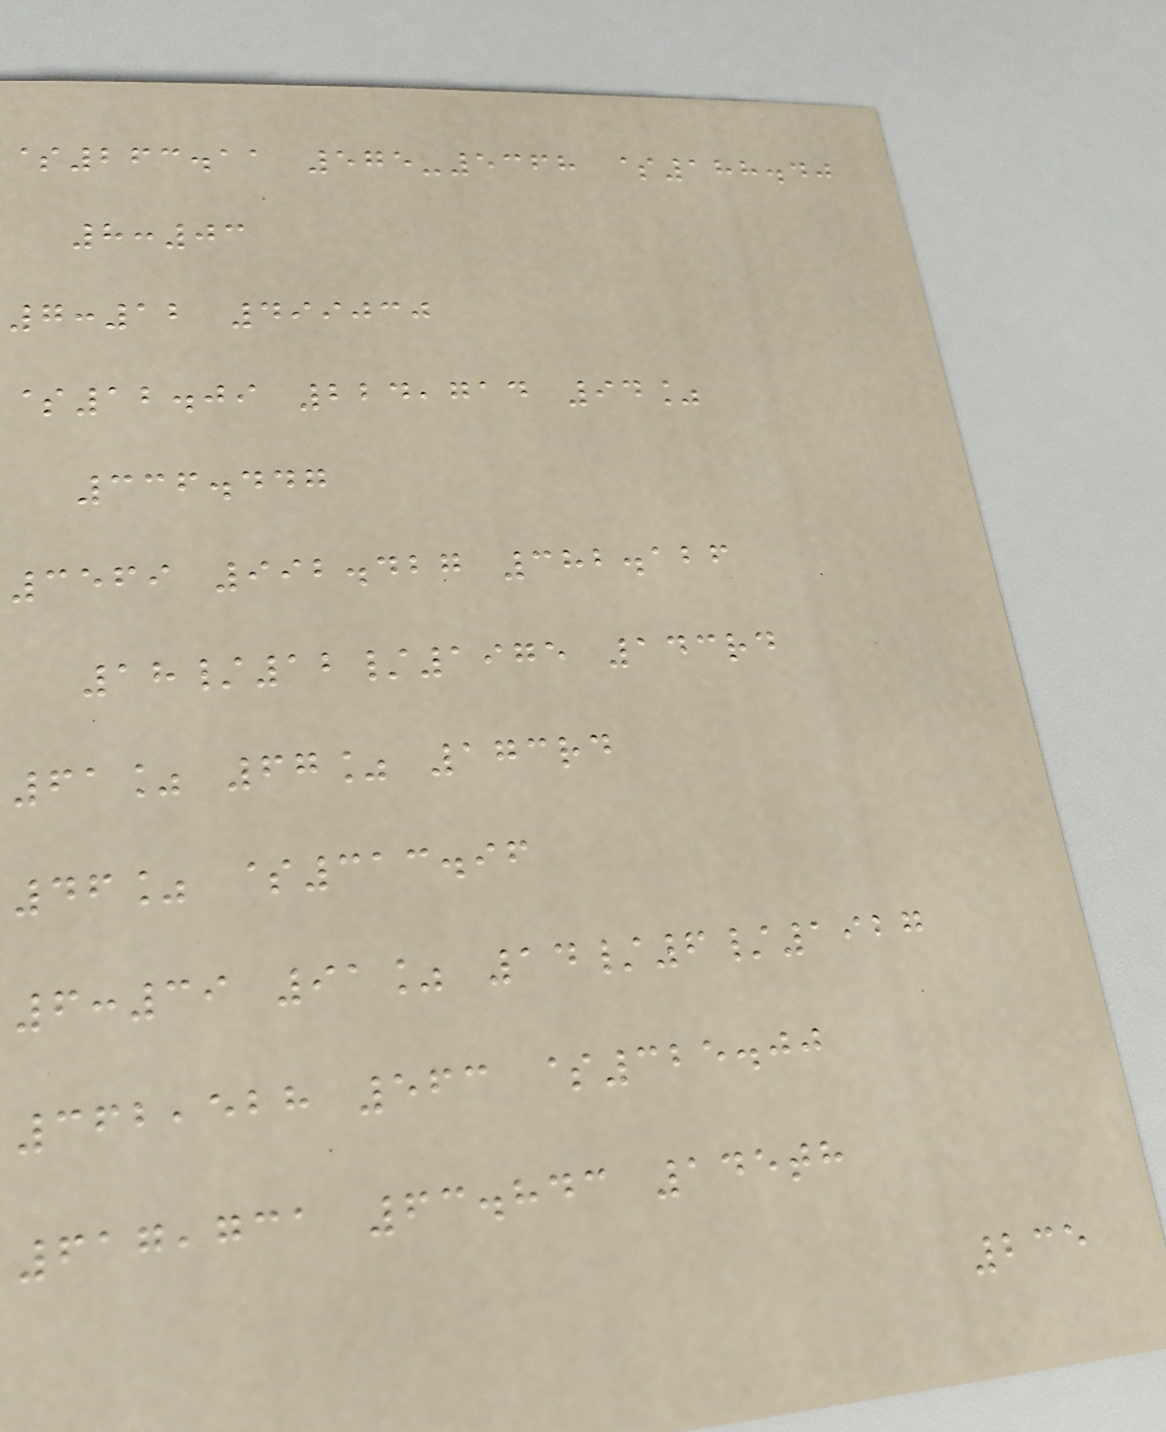$263.11 575-5368 $188.40
8:03
7:12 499030
$12.09 224,714 94%
336.447
3569 992.427 382.126
18/12/1975 143rd
61% 67% 173rd
46% $313.96
6:39 91% 14/6/1927
362,528 563 $325.00
617,731 63.843 145th
235
